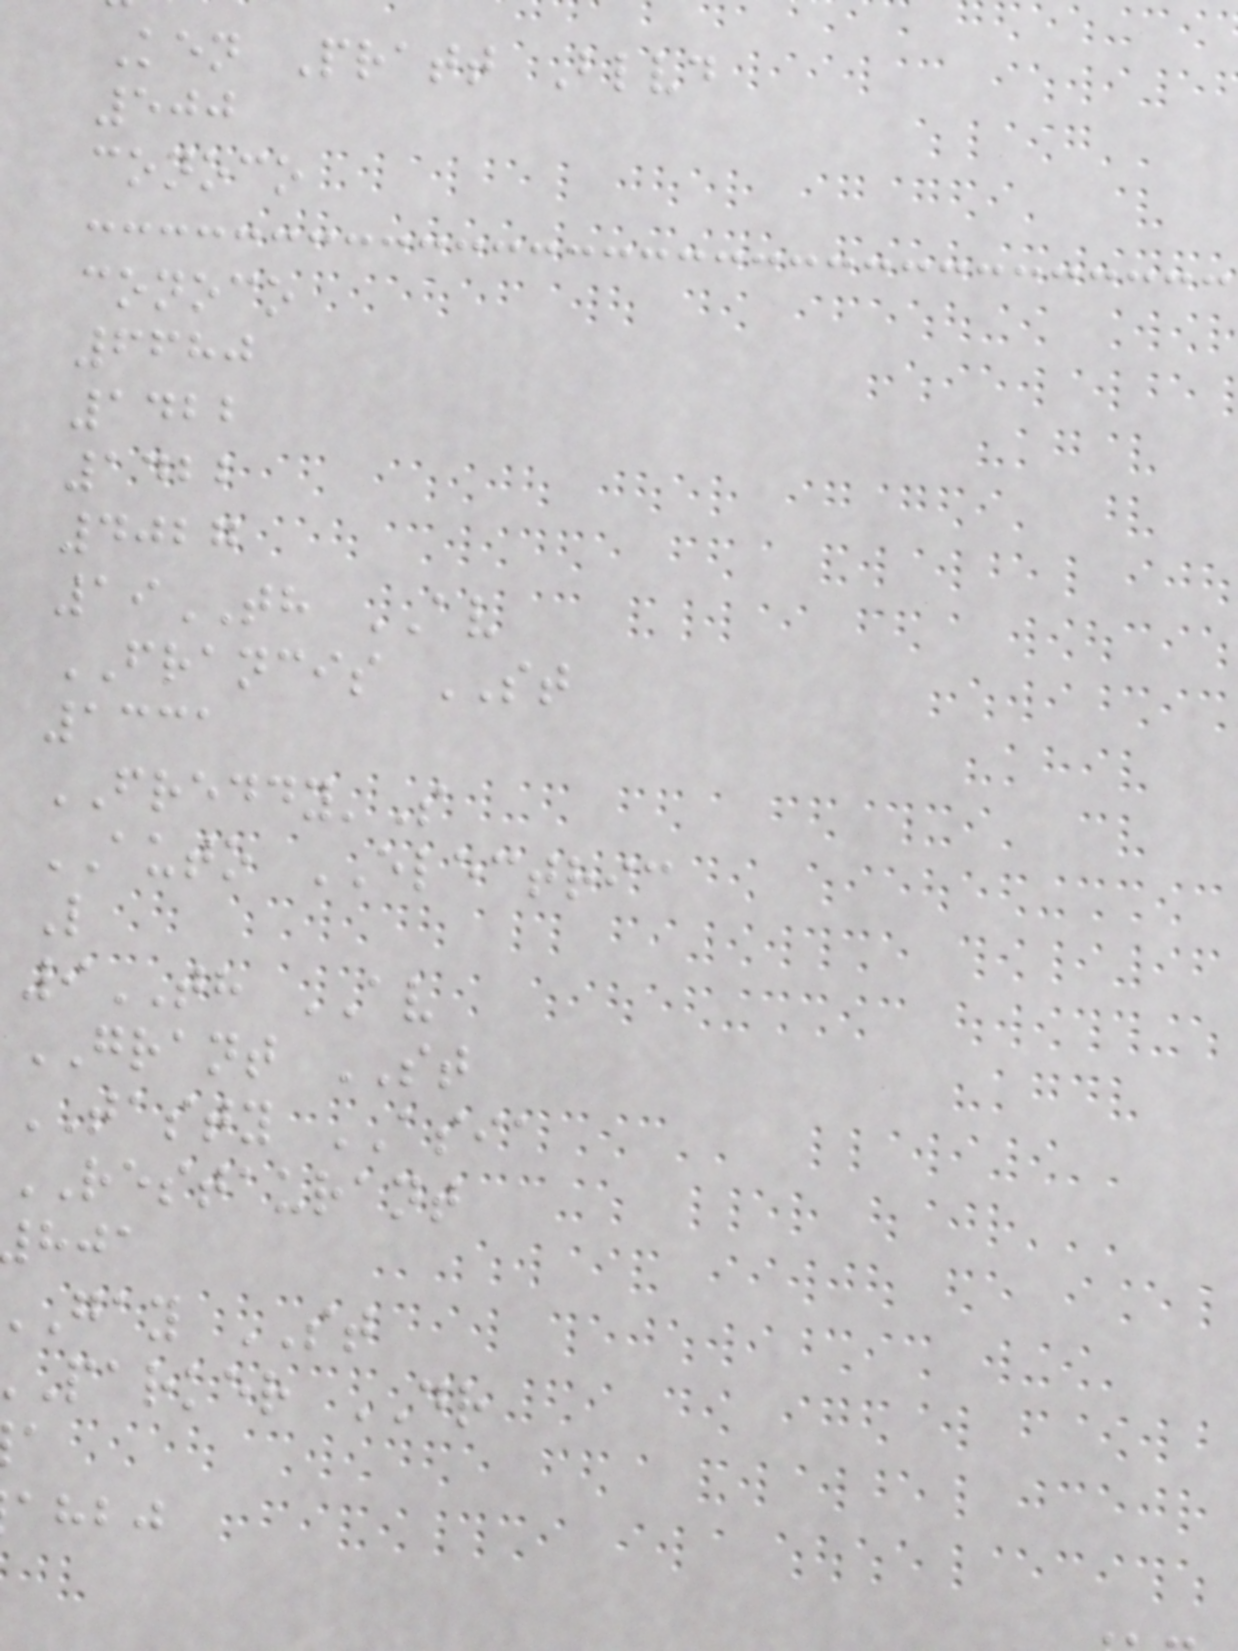Ken Pratt Blvd
500
conoco
conoco
6680
1422
1422
4027
19TH AV
FRANCIS ST
1331
FREDDY'S
AUTO ELECTRIC
L
9TH AV
GRANT ST
TASTY ASIA
RESTAURANT
gay ST
parker DR
ahbj
